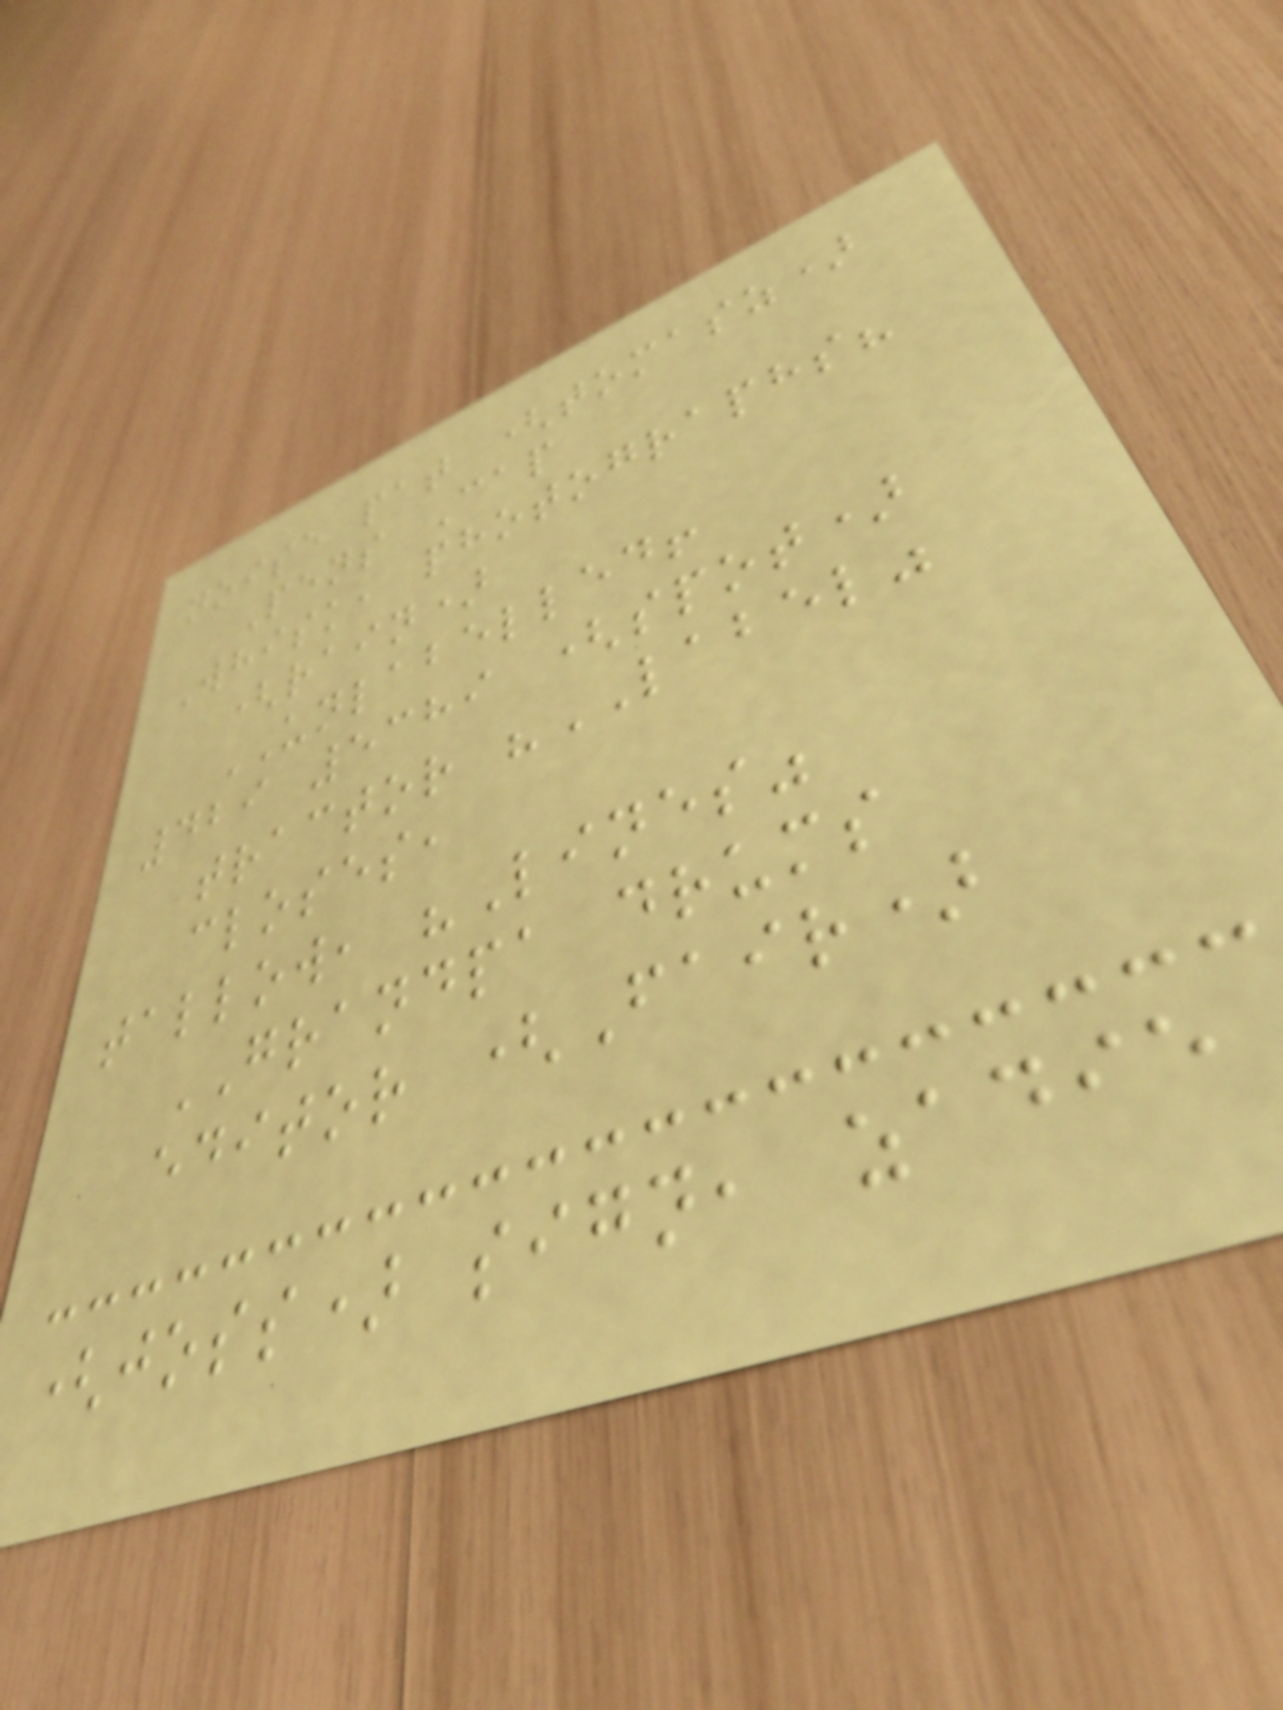noise pat (tomasz)
Pens Cap
Whisk, photographs?
(rain)
UNLABELLED!
429 5389 (spot)
tractor "LABEL"
closes,
tallow, "Lines"
GRANDPA drums
editor (Fair)
(joss) sign, zadie
